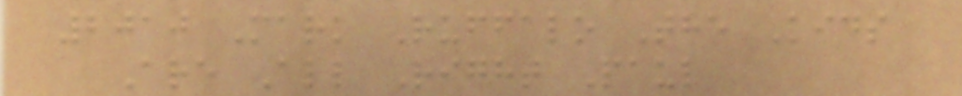2010 Mark Ruffalo The Kids
Are All Right Paul
